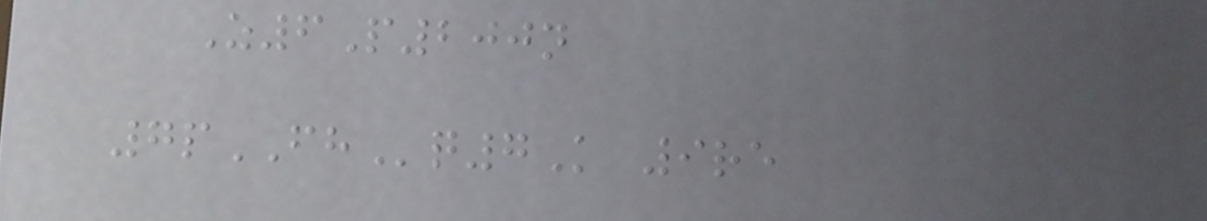Z6P200n
7pFHq7K 9re
